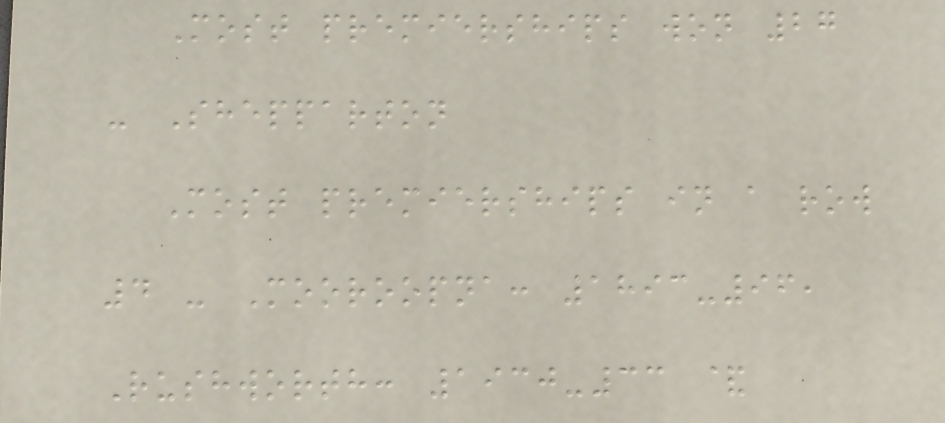Most premierships won 27
- Shepparton
Most premierships in a row
4 - Mooroopna: 1893-96,
Rushworth: 1930-33 &
